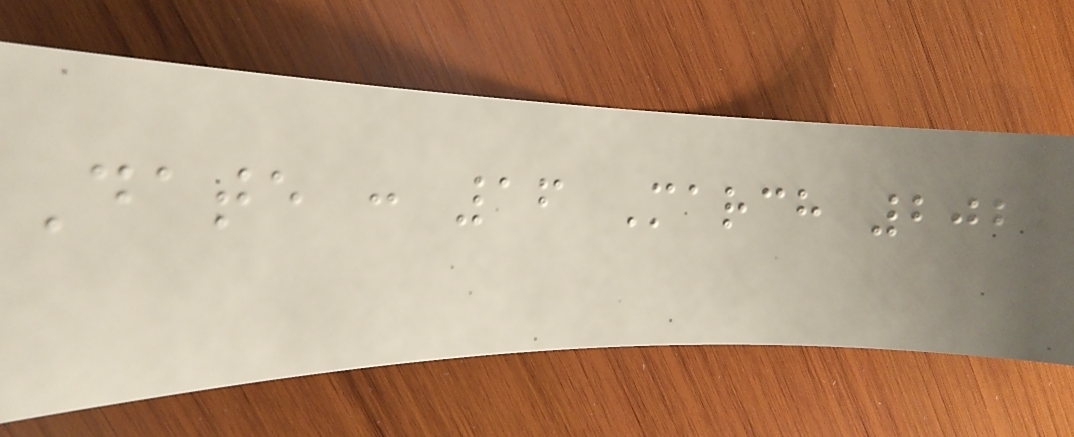Date : 16 March 2022
